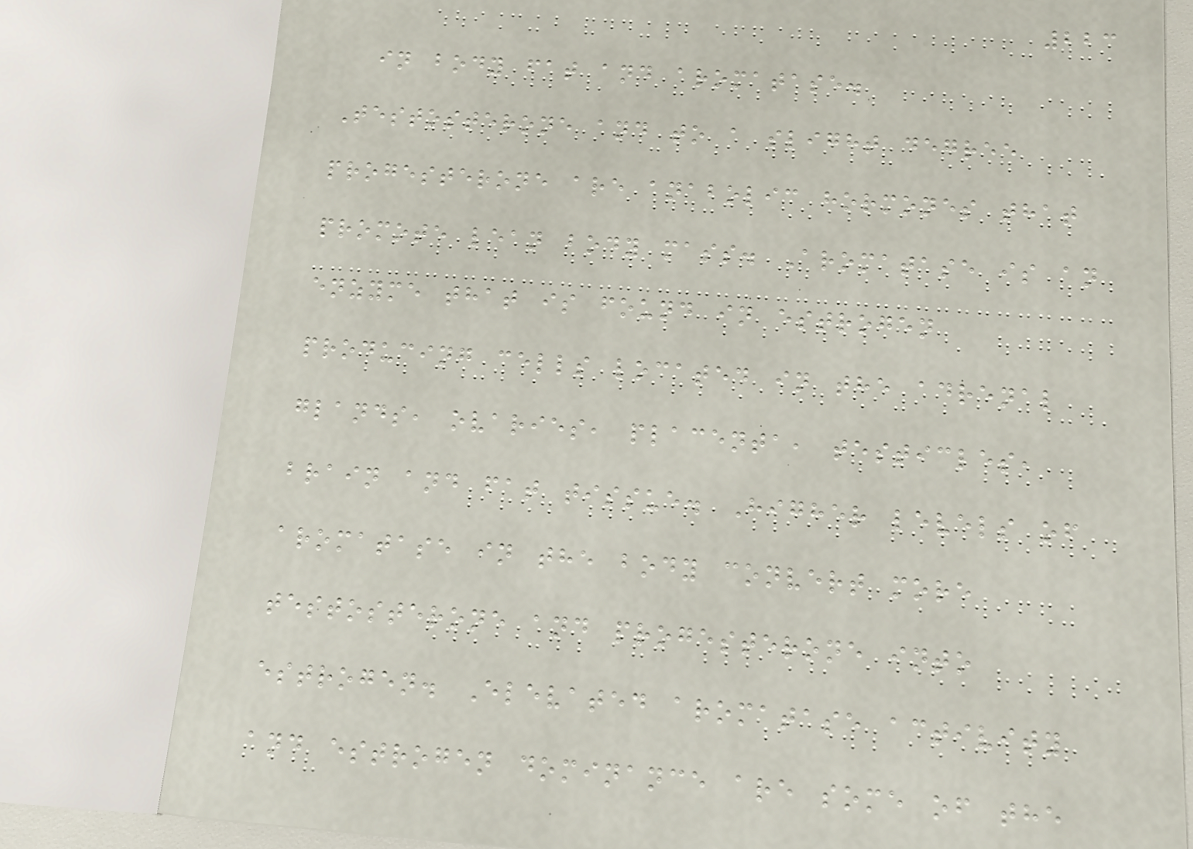223
in body fat and aromatase.
Testosterone and to a slight degree
progesterone are anabolic hormones that
promote lean body mass. Aromatase is an
enzyme that is found in estrogen
producing cells located in the adrenal
glands, ovaries, placenta, testicles,
brain and fat tissue. Higher levels of
aromatase in the body convert more
testosterone and progesterone into
estrogen. Elevated aromatase activity
and estrogen dominance are some of the
